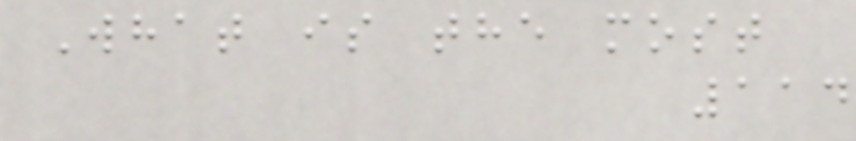What is the most
114
